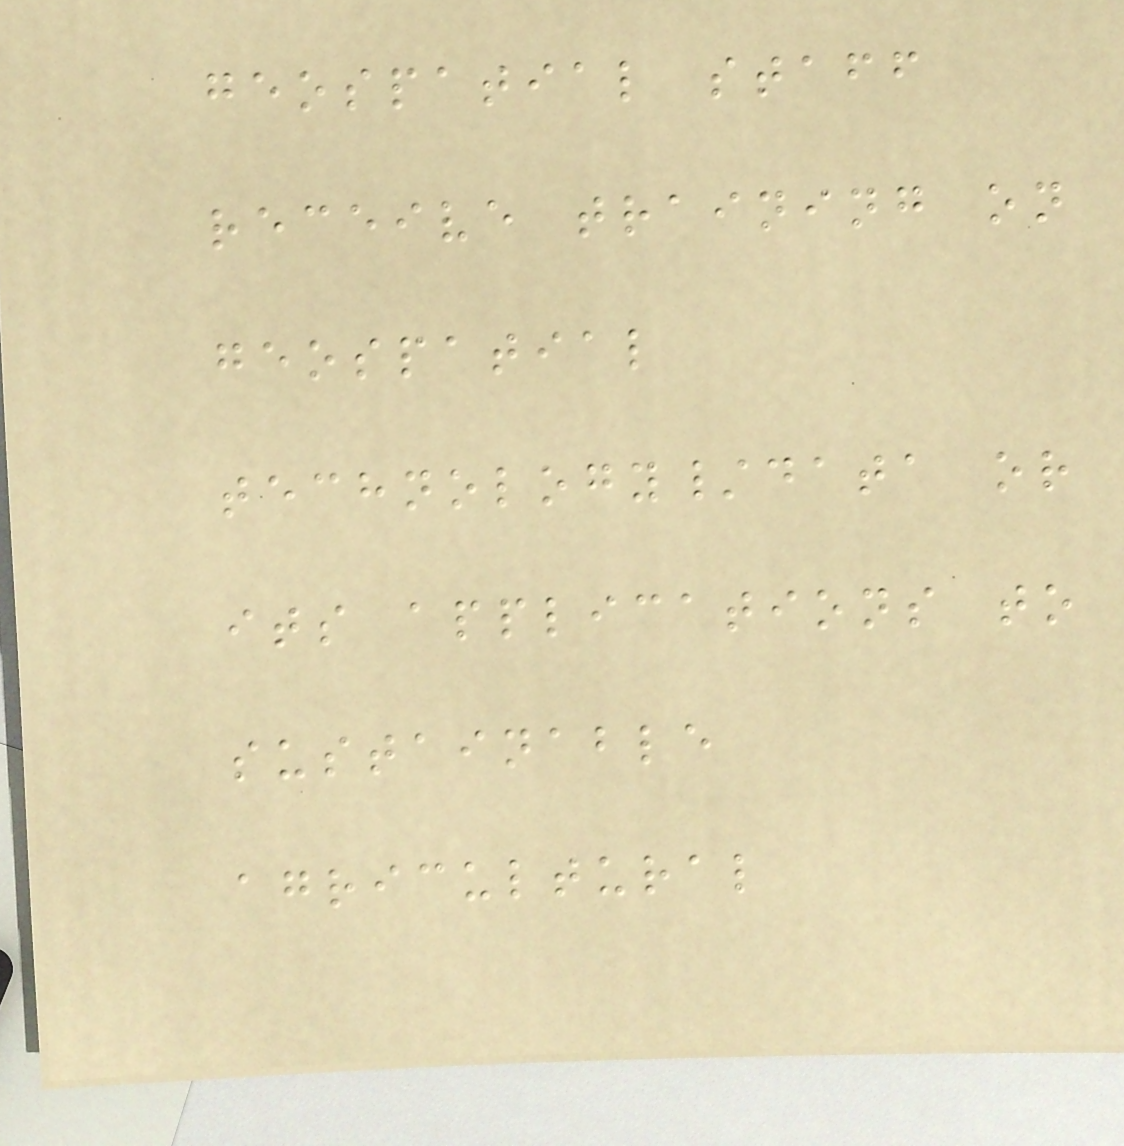geospatial staff
receive training on
geospatial
technology/data or
its applications to
sustainable
agricultural
